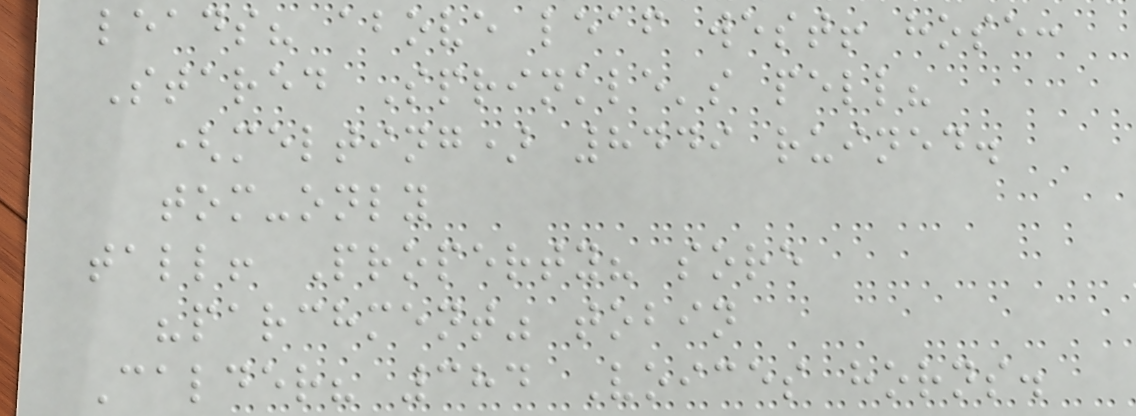leads? above leaf west! hose:
Stared Sprinkle's pell?
(melting) 8449 ruined.
tom-only
tall! Property? sore
"parchment" tobin
Calder? 384 Voices horns.
